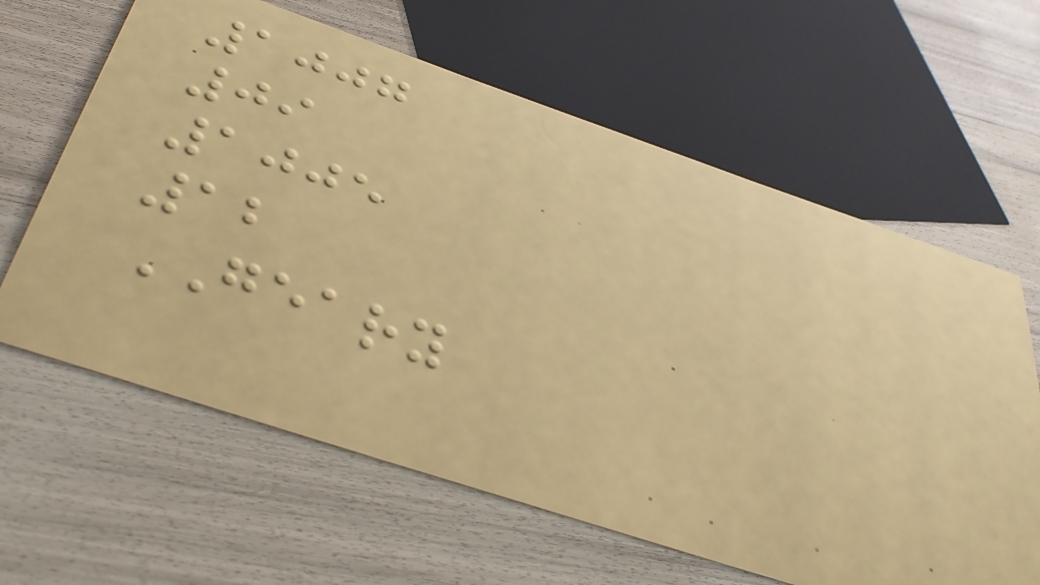1007
09
1005
12
GEARY
